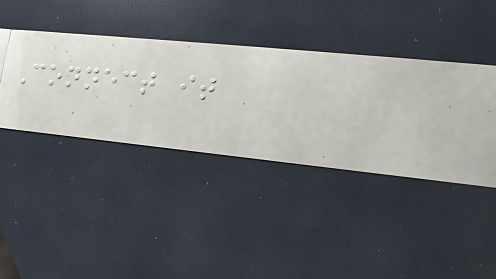Connect it
